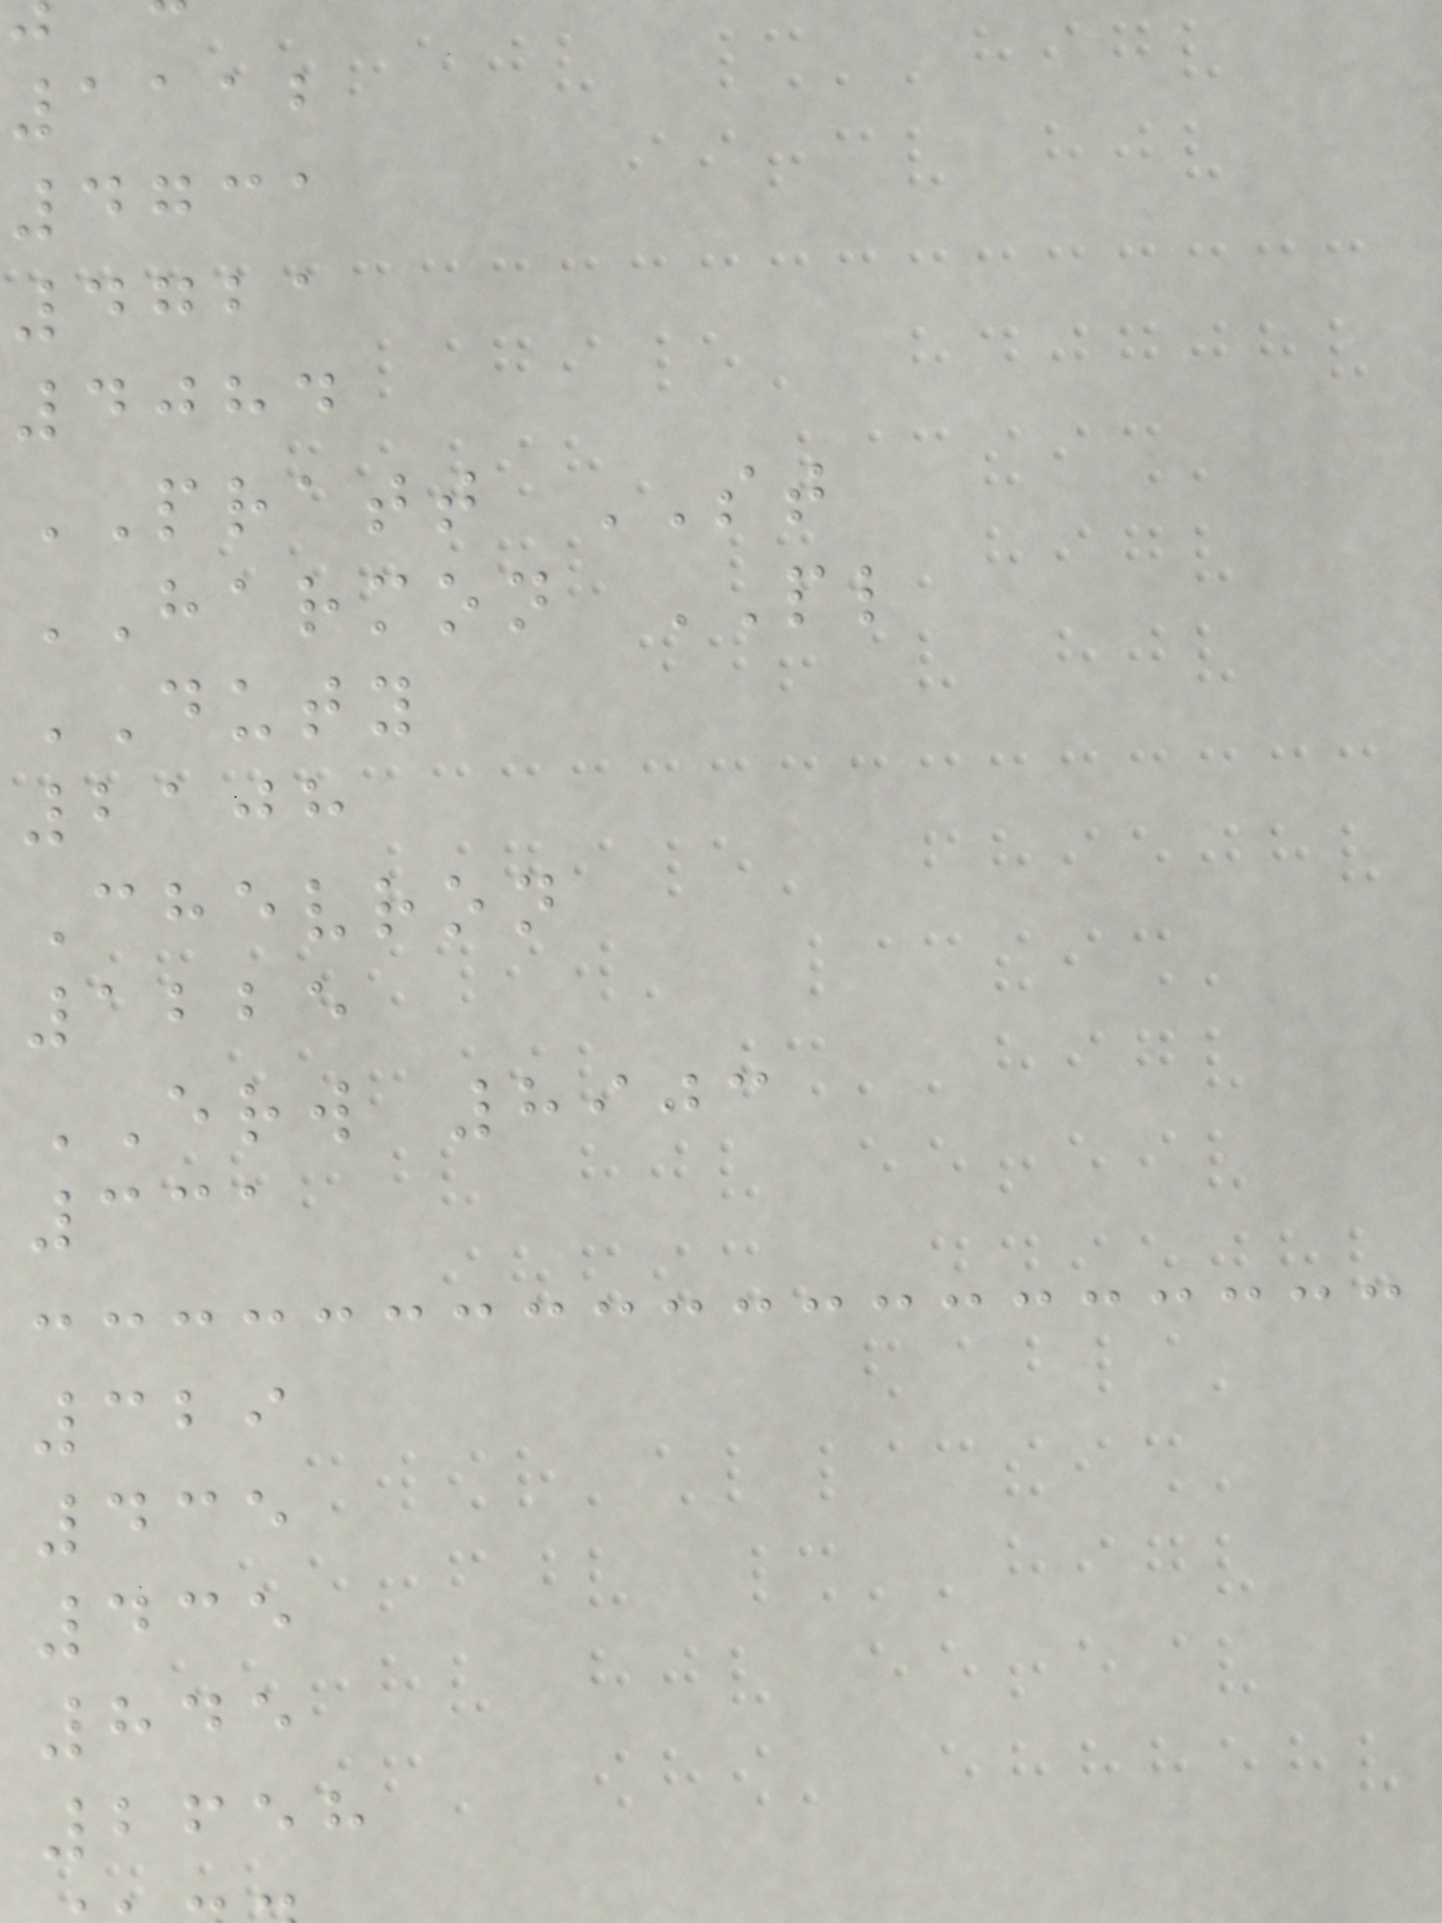1112
4731
4721
4084
PRATT ST
HARMON PL
DUTY
2108
Chevron
1225
ERW 8903
331
329
435
435
845
2658
